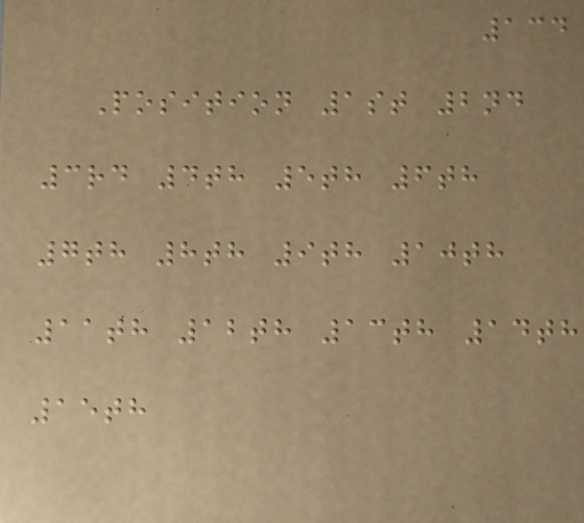134
Position 1st 2nd
3rd 4th 5th 6th
7th 8th 9th 10th
11th 12th 13th 14th
15th
